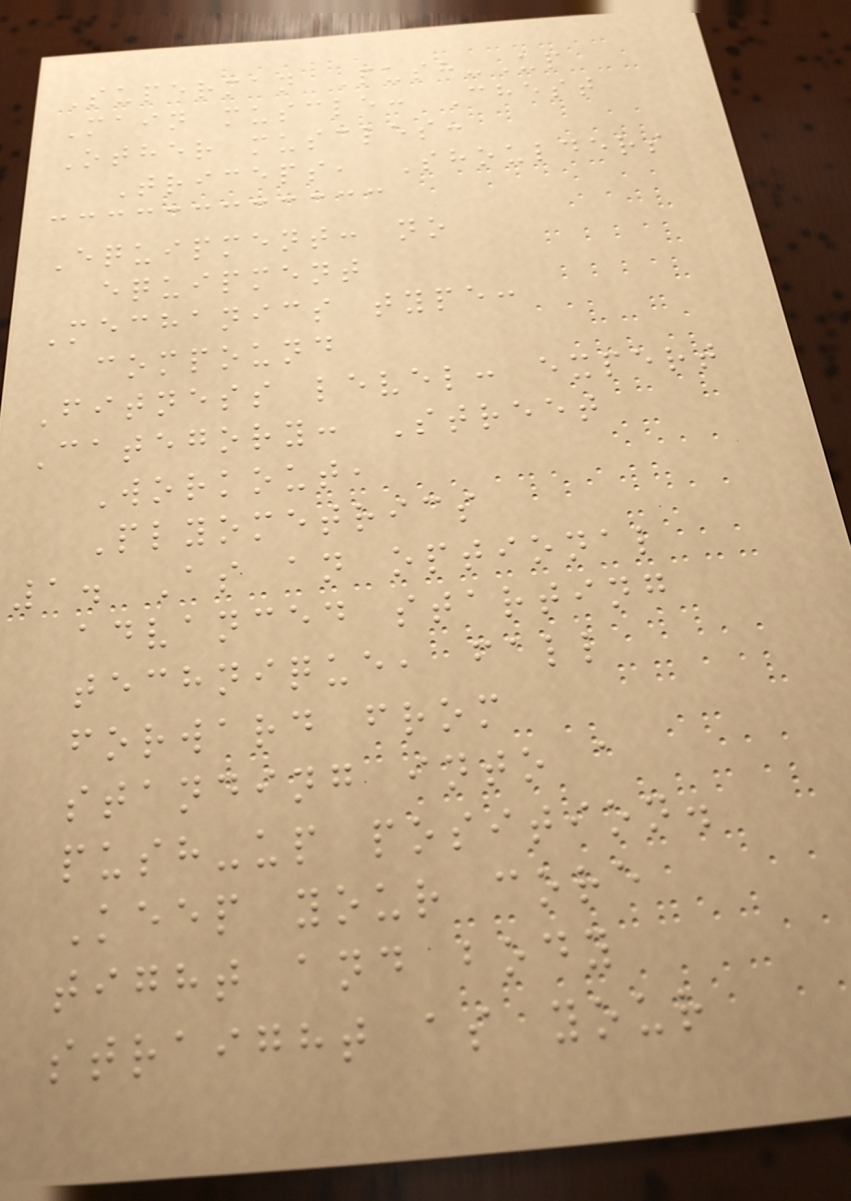Superman Push-Up
Main muscle: Chest
Other muscles:
Triceps, Shoulders
Equipment: no
equipment
Mechanics type:
compound
Fitness level: expert
Category: Street
Workout,
Plyometrics
1. As an optional
advanced starting
technique, fall
forward from
standing into a
push-up position.
Keep your core
tight and body
straight as your
